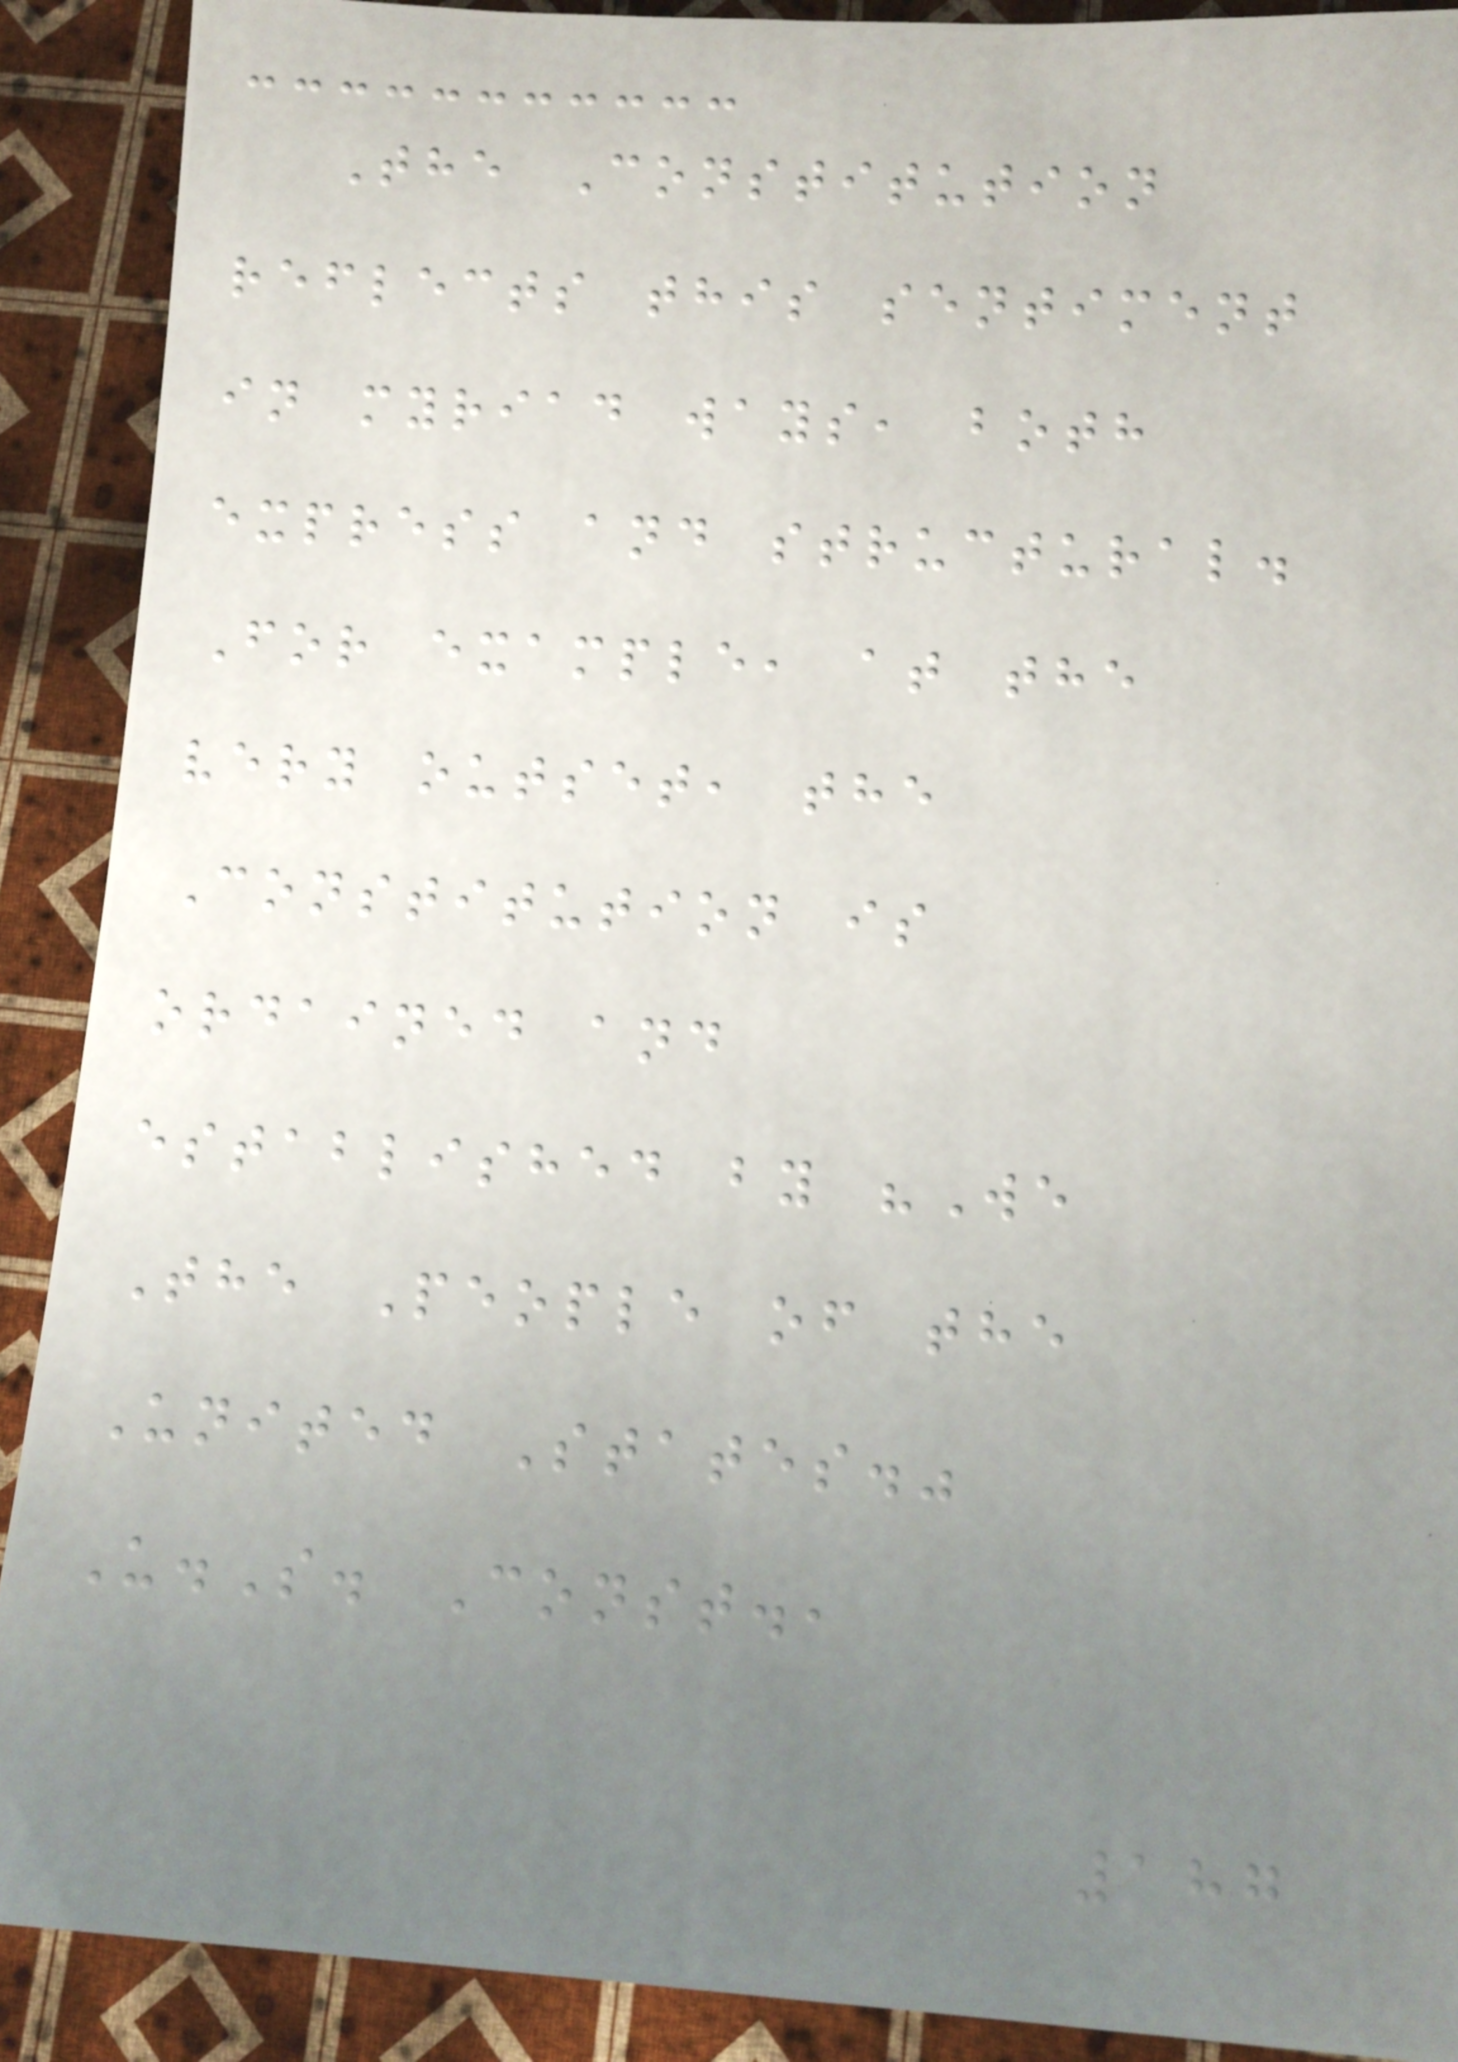The Constitution
reflects this sentiment
in myriad ways, both
express and structural.
For example, at the
very outset, the
Constitution is
ordained and
established by "We
The People of the
United States."
U.S. Const.,
187
